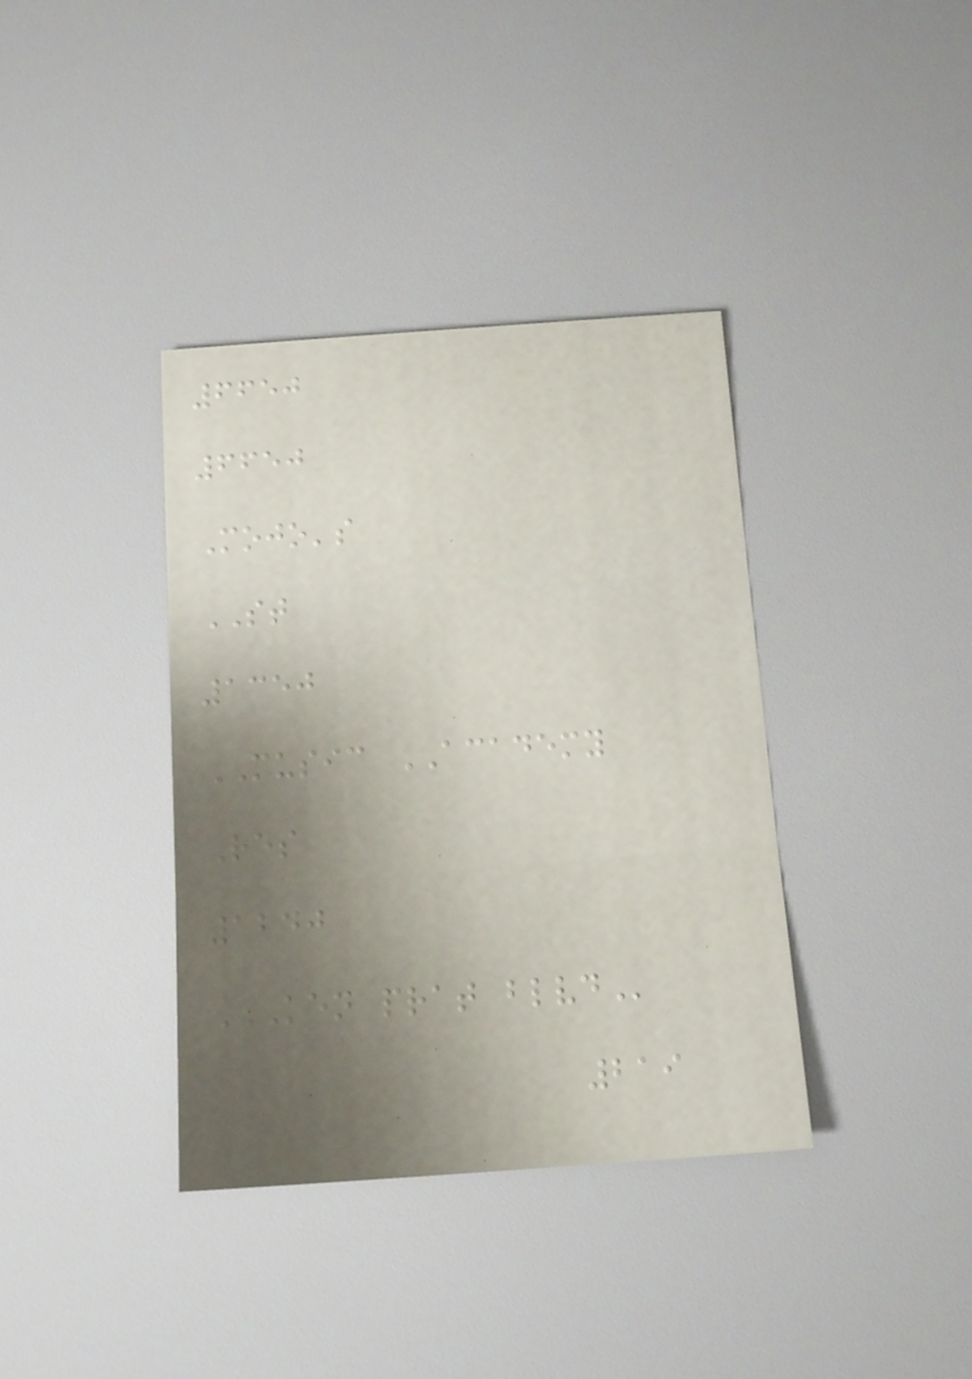6650
6650
Mojo's
ST
1350
MUSIC ACADEMY
Res
1240
KEN PRAT BLVD
219
